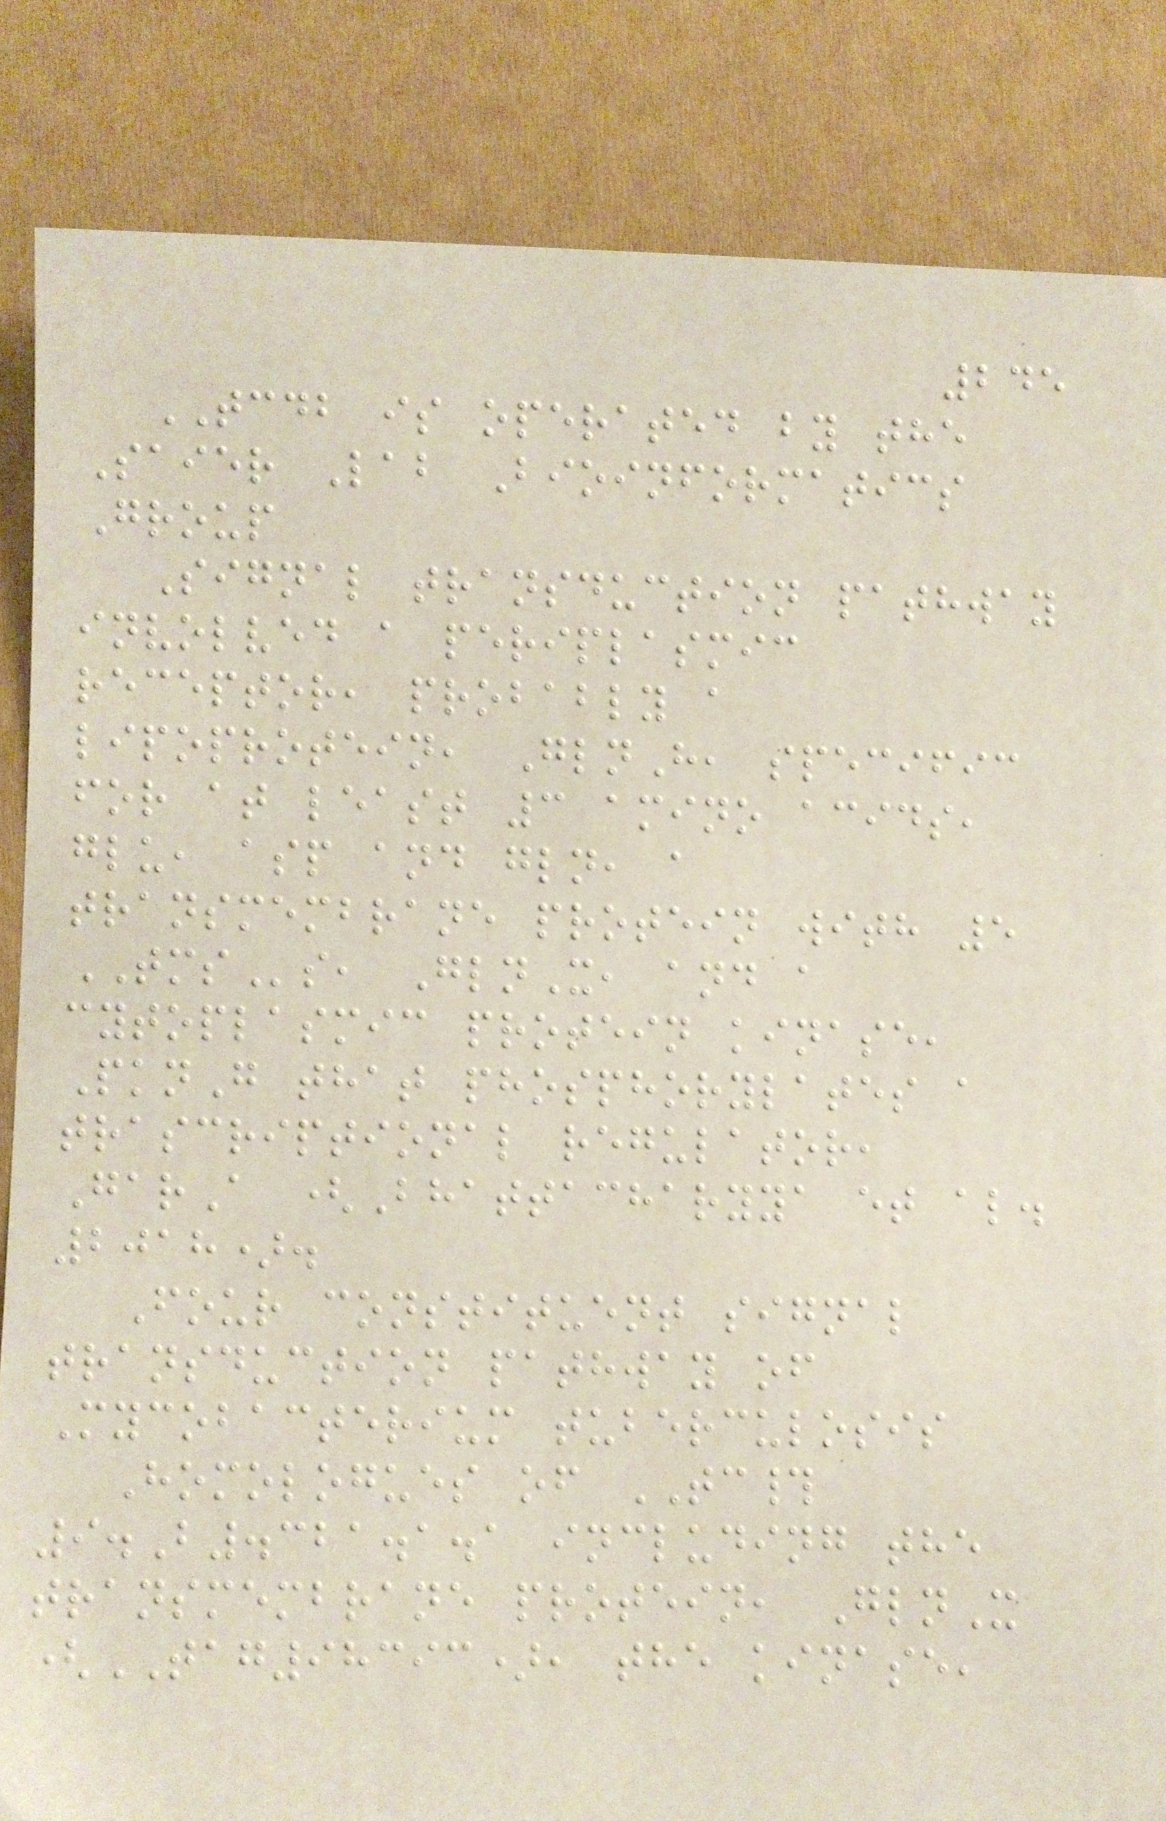245
TCDB is operated by the
Saier Lab Bioinformatics
Group
Signal transduction pathway
involved a periplasmic
receptor, probably a
lipoprotein, GlnH, specific
for at least 3 amino acids,
glu, asp and gln, a
transmembrane protein with 5
TMSs, GlnX, and a
cytoplasmic protein kinase,
PknG that phosphorylates a
trascriptional regulator,
GarA (Bhattacharyya et al.
2018).
Four constituent signal
transduction pathway of
Mycobacterium tuberculosis
Homologues of TC#
9.B.321.1.1 including the
transmembrane protein, GlnX
(TAG98393), the kinase,
